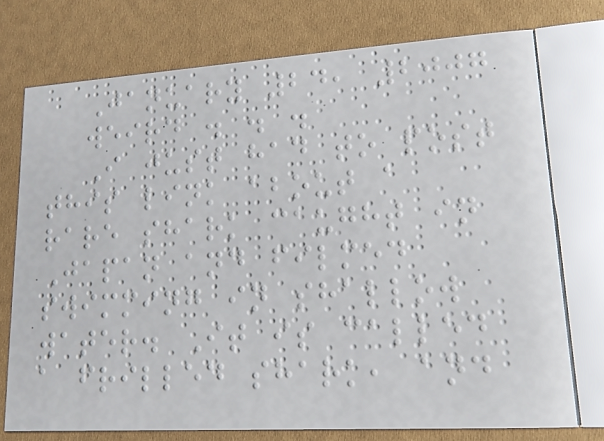January 24, 2007
weird . . .
I just had to post
this link about a
rare shark caught in
Japan and filmed
swimming in shallow
water. It is called
a frilled shark, and
